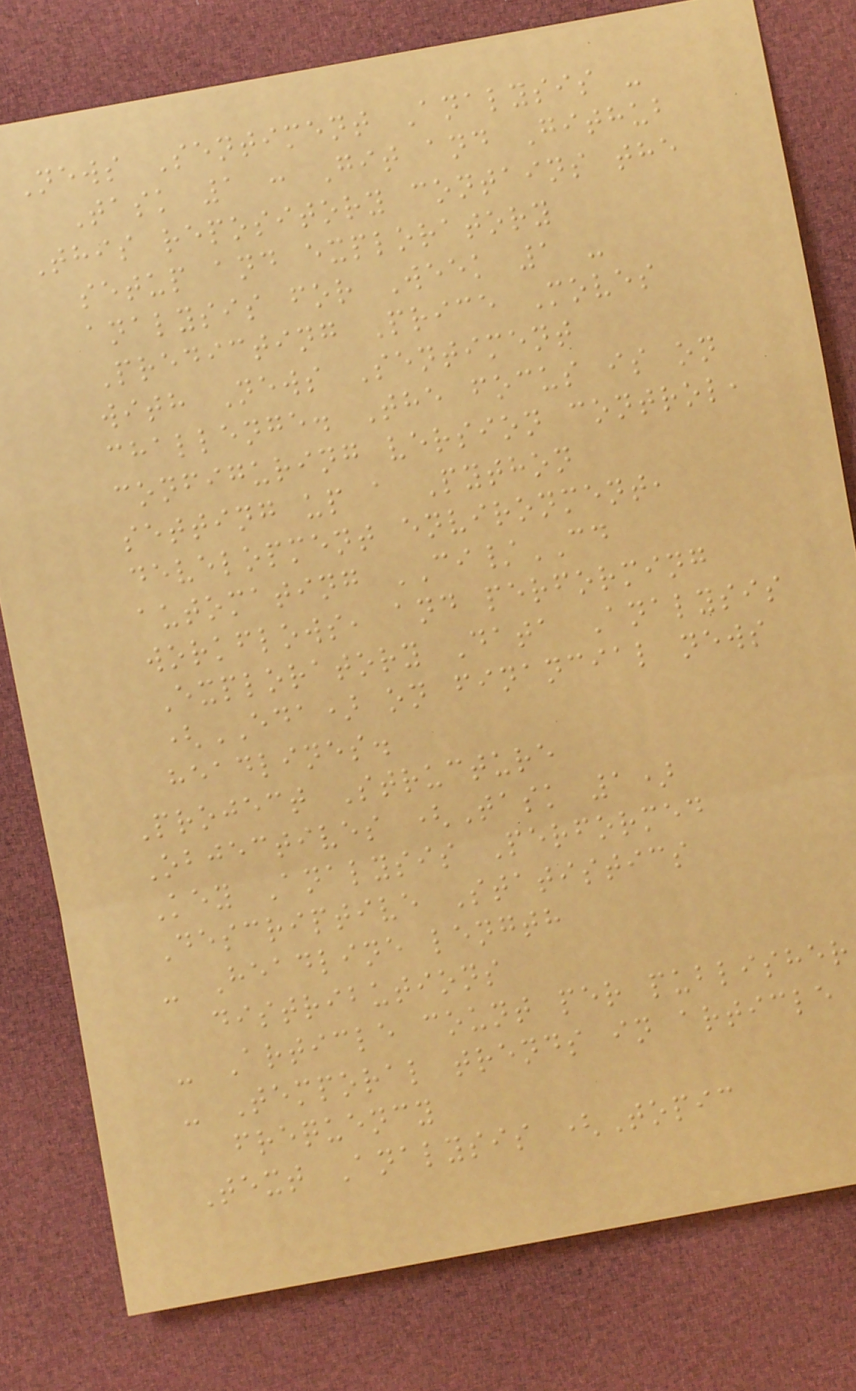News Sentiment Analysis -
Task 1 : Git and Github
This repository contains the
setup and exploratory
analysis for Week 1 -
Predicting Price Moves
with News Sentiment
challenge. The focus is on
configuring version control,
setting up a Python
development environment,
automating CI/CD
workflows, and performing
Exploratory Data Analysis
(EDA) on financial news
headlines.
Project Structure
Objectives (Task 1)
Key Analysis Performed
Descriptive Statistics
- Headline length
distributions
- Article count per publisher
- Temporal trends in article
frequency
Text Analysis (Topic
